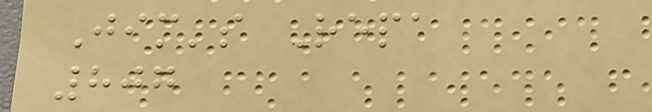Jim's Repa
807
